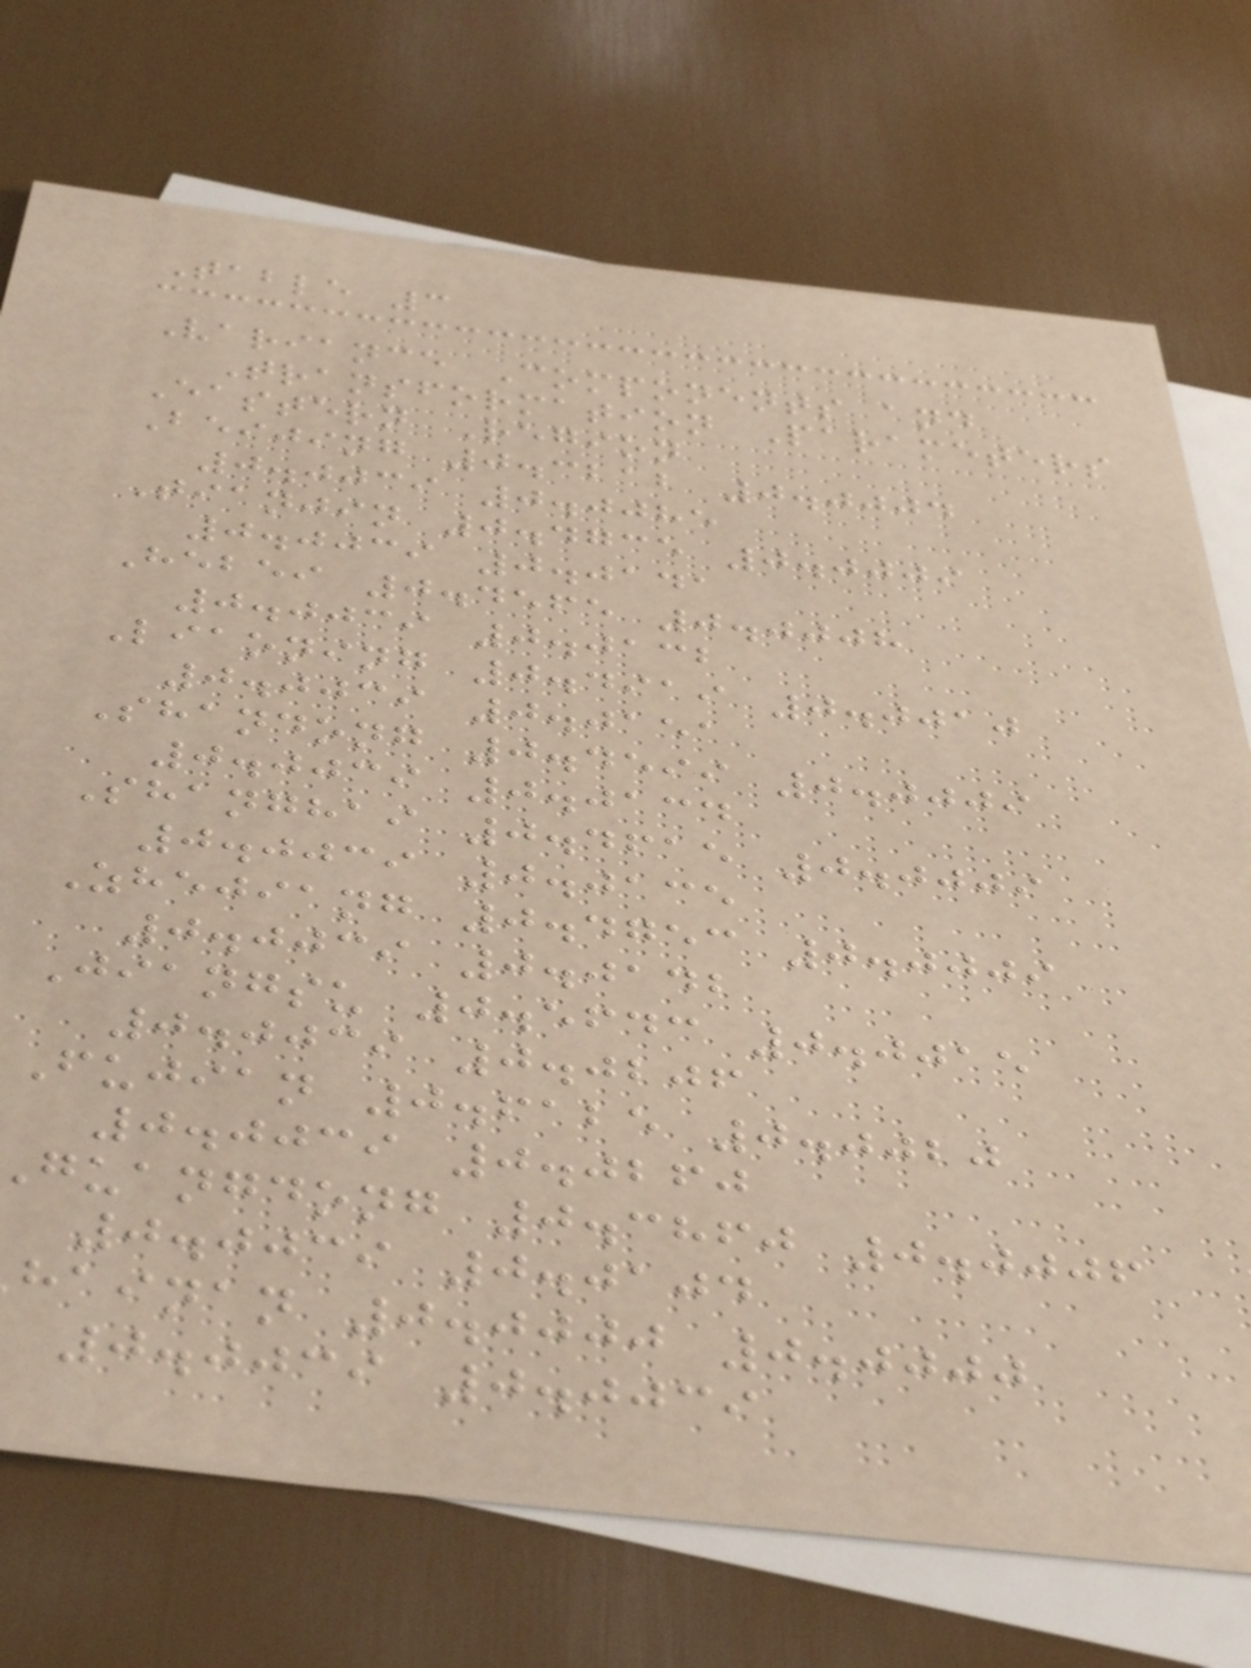Table 3
Variance Components and
Transformation Parameters
Eastern Region
Beijing 0.3212 0.0004
0.0039 0.0085
Tianjin 0.4735 0.0009
0.0039 0.0141
Hebei 0.4565 0.0008
0.0039 0.0132
Liaoning 0.4919 0.0010
0.0039 0.0151
Shandong 0.4599 0.0009
0.0039 0.0134
Shanghai 0.4615 0.0009
0.0039 0.0135
Zhejiang 0.4753 0.0009
0.0039 0.0142
Jiangsu 0.5643 0.0015
0.0039 0.0206
Fujian 0.6125 0.0020
0.0039 0.0260
guangdong 0.3860 0.0006
0.0039 0.0104
hainan 0.0000 0.0000
0.0039 0.0039
